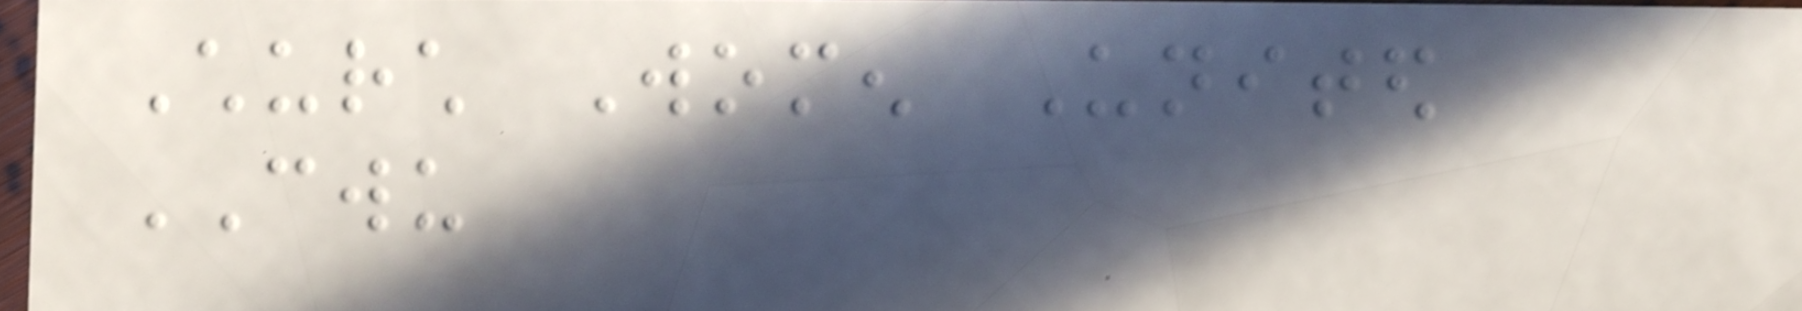Church Women United
CWU
